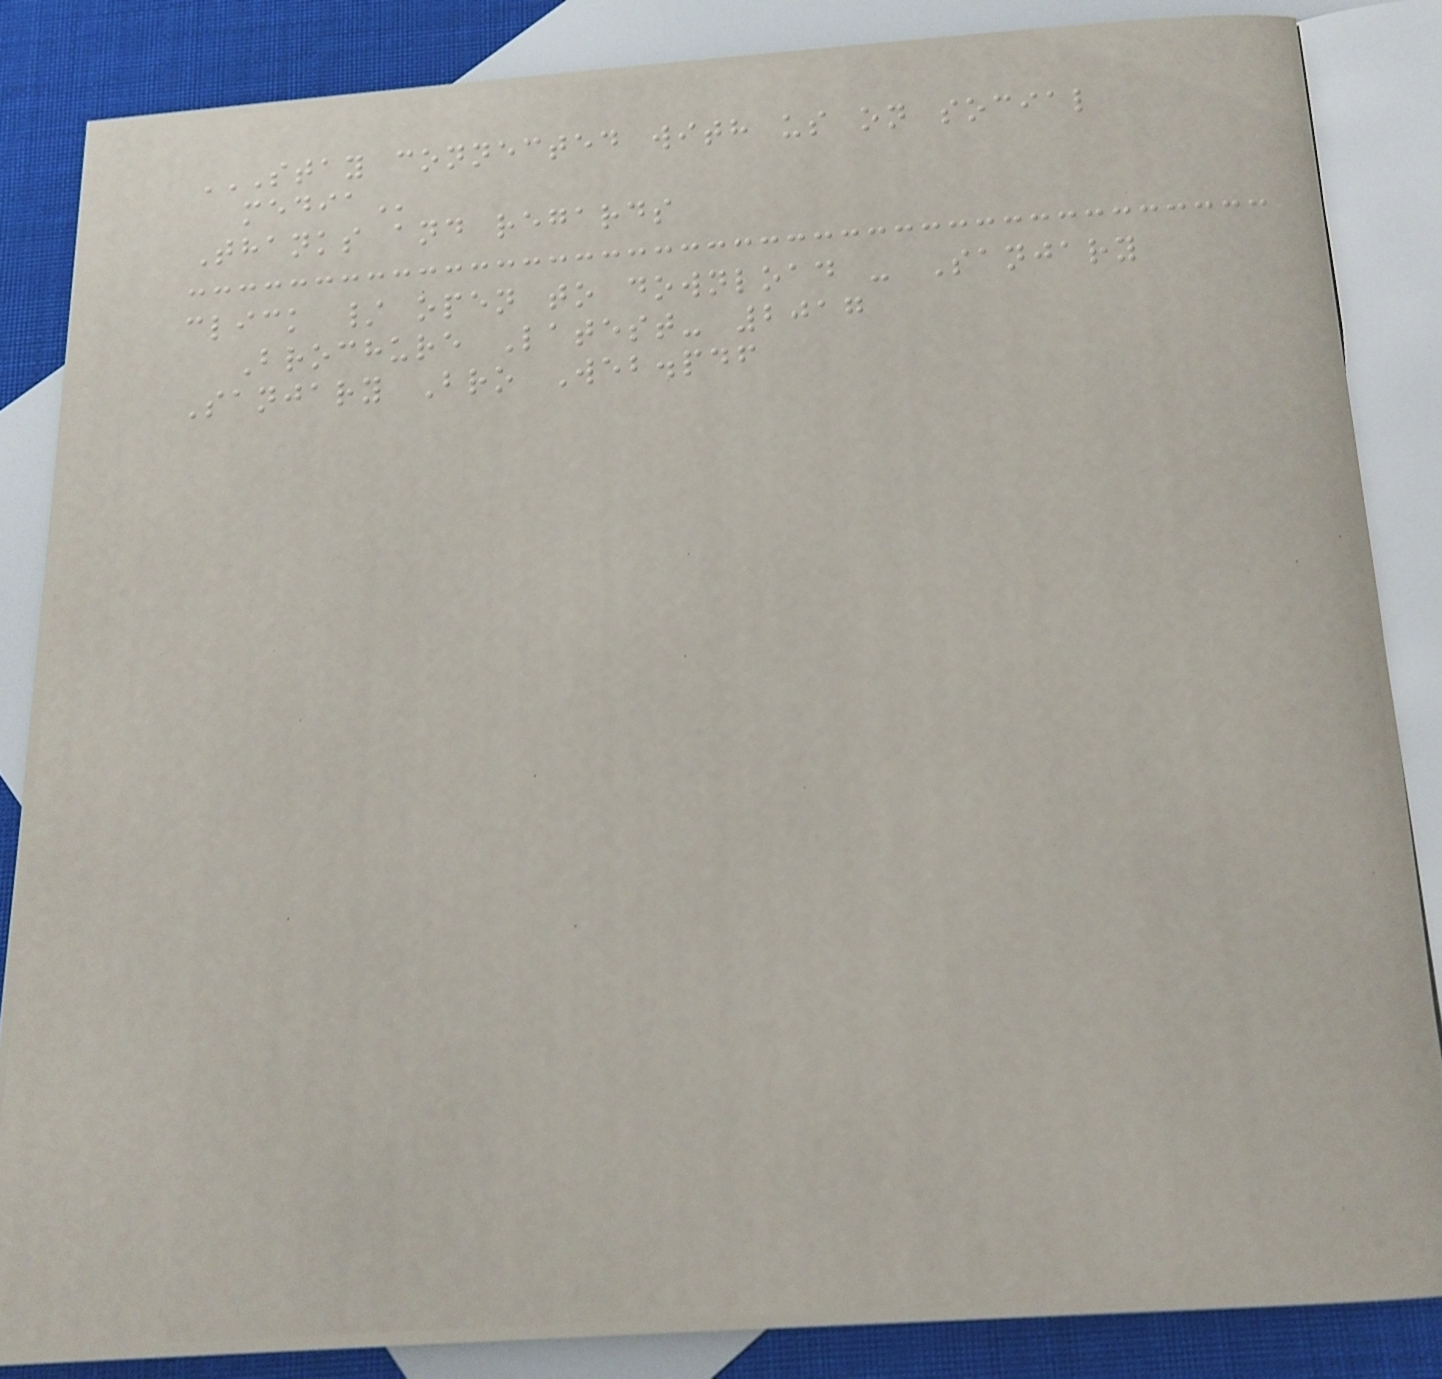STAY CONNECTED WITH US ON SOCIAL
MEDIA
Thanks and regards
click / open to download - Sanjary
Brochure Latest- 2017
Sanjary Bro Web.pdf
